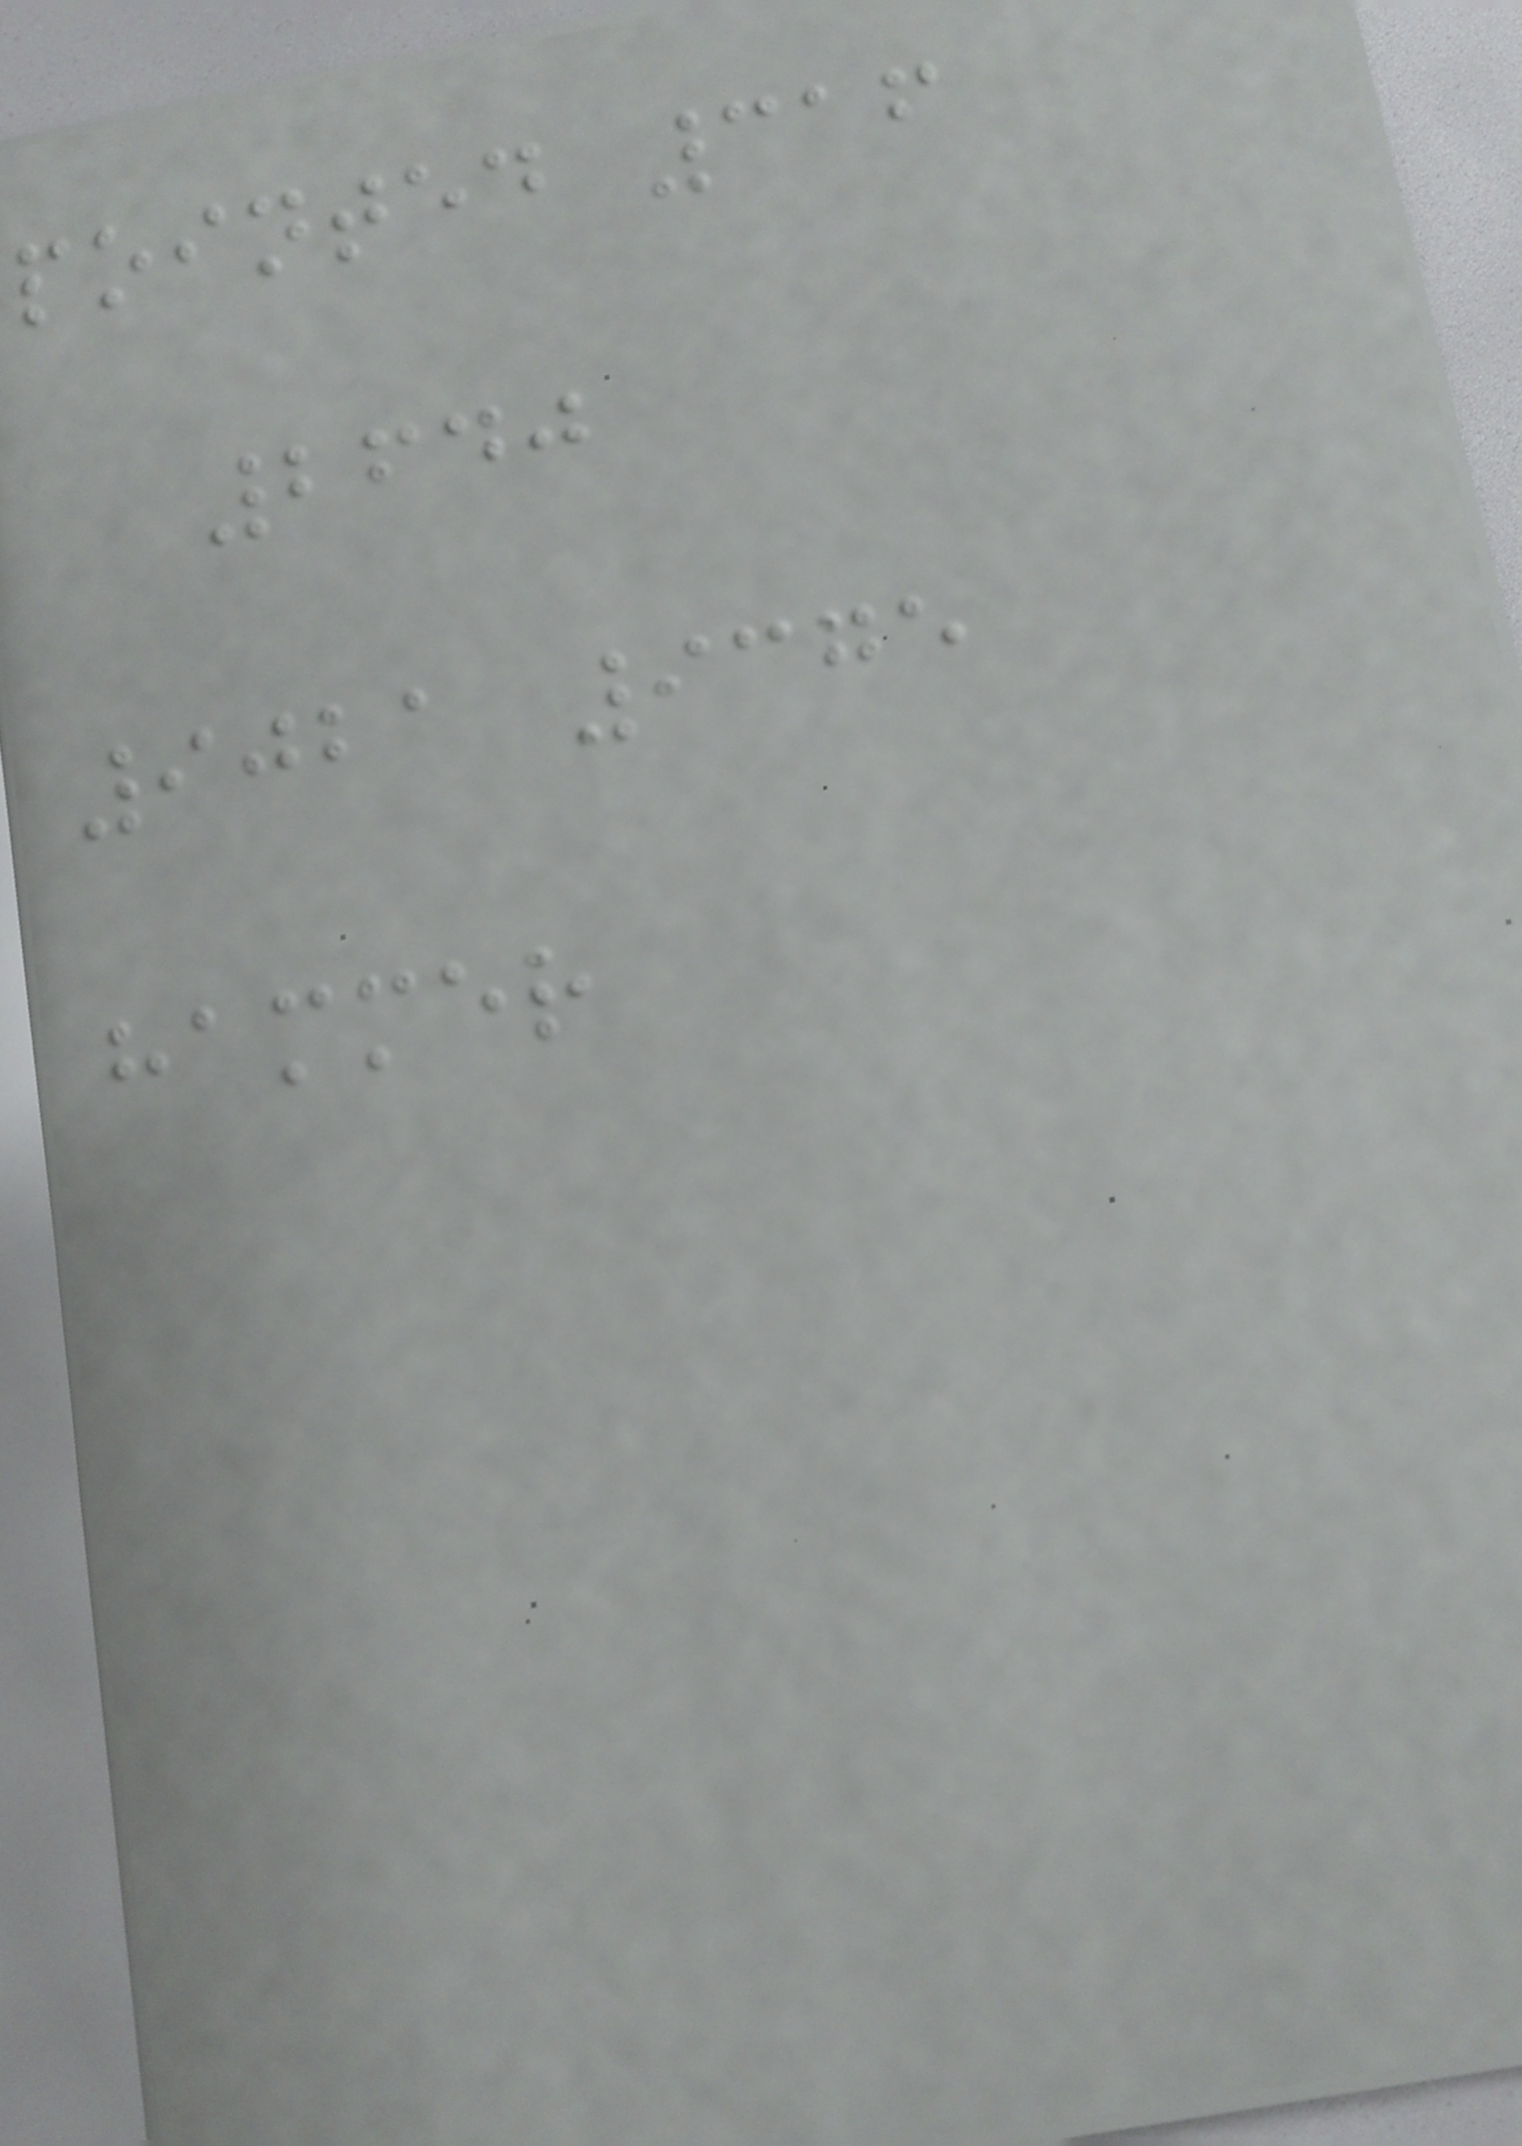pointed 316
2640
9021 9375
hammer
